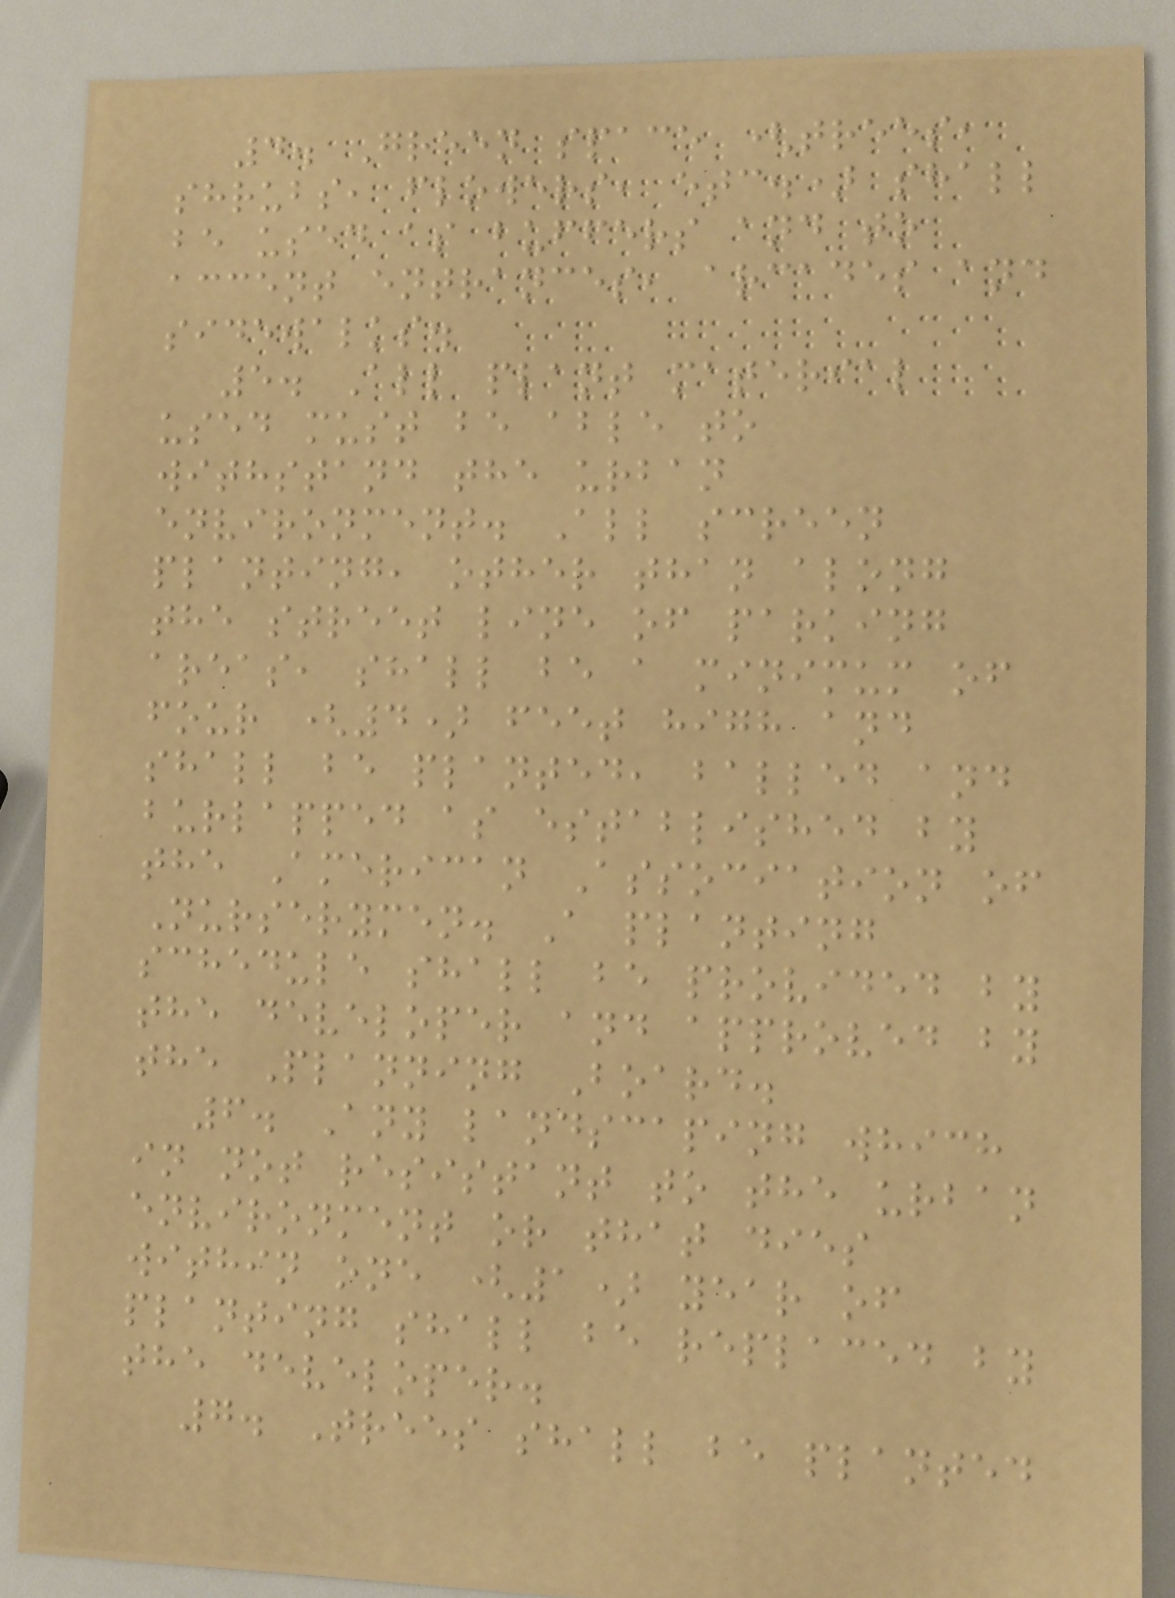4. Green space (trees,
shrubs, flowers, etc.) shall
be used as buffers and to
accent entrances, arcades and
sidewalks.
5. All plant material
used must be able to
withstand the urban
environment. All screen
planting, other than along
the street line of parking
areas, shall be a minimum of
four (4) feet high and
shall be planted, balled and
burlapped as established by
the American Association of
Nurserymen. A planting
schedule shall be provided by
the developer and approved by
the Planning Board.
6. Any landscaping which
in not resistant to the urban
environment or that dies
within one (1) year of
planting shall be replaced by
the developer.
7. Trees shall be planted
